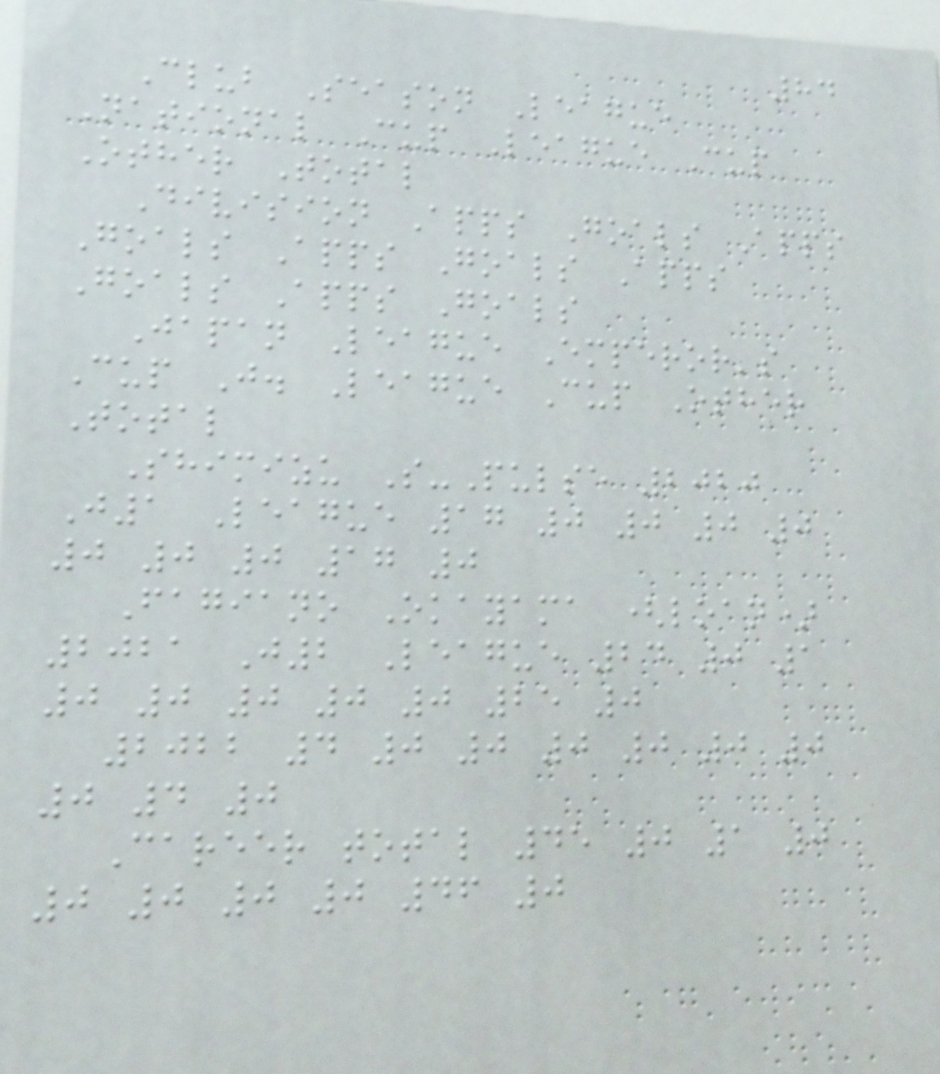84
Club Season League
National Cup League Cup
Other Total
Division Apps Goals Apps
Goals Apps Goals Apps
Goals Apps Goals
Japan League Emperor's
Cup J. League Cup Other
Total
Shimizu S-Pulse 2020
J1 League 17 0 0 0 0
0 0 0 17 0
Fagiano Okayama (loan)
2021 J2 League 24 0 1
0 0 0 0 0 25 0
2022 4 0 0 0 0 0 0
0 4 0
Career total 45 0 1 0
0 0 0 0 46 0
